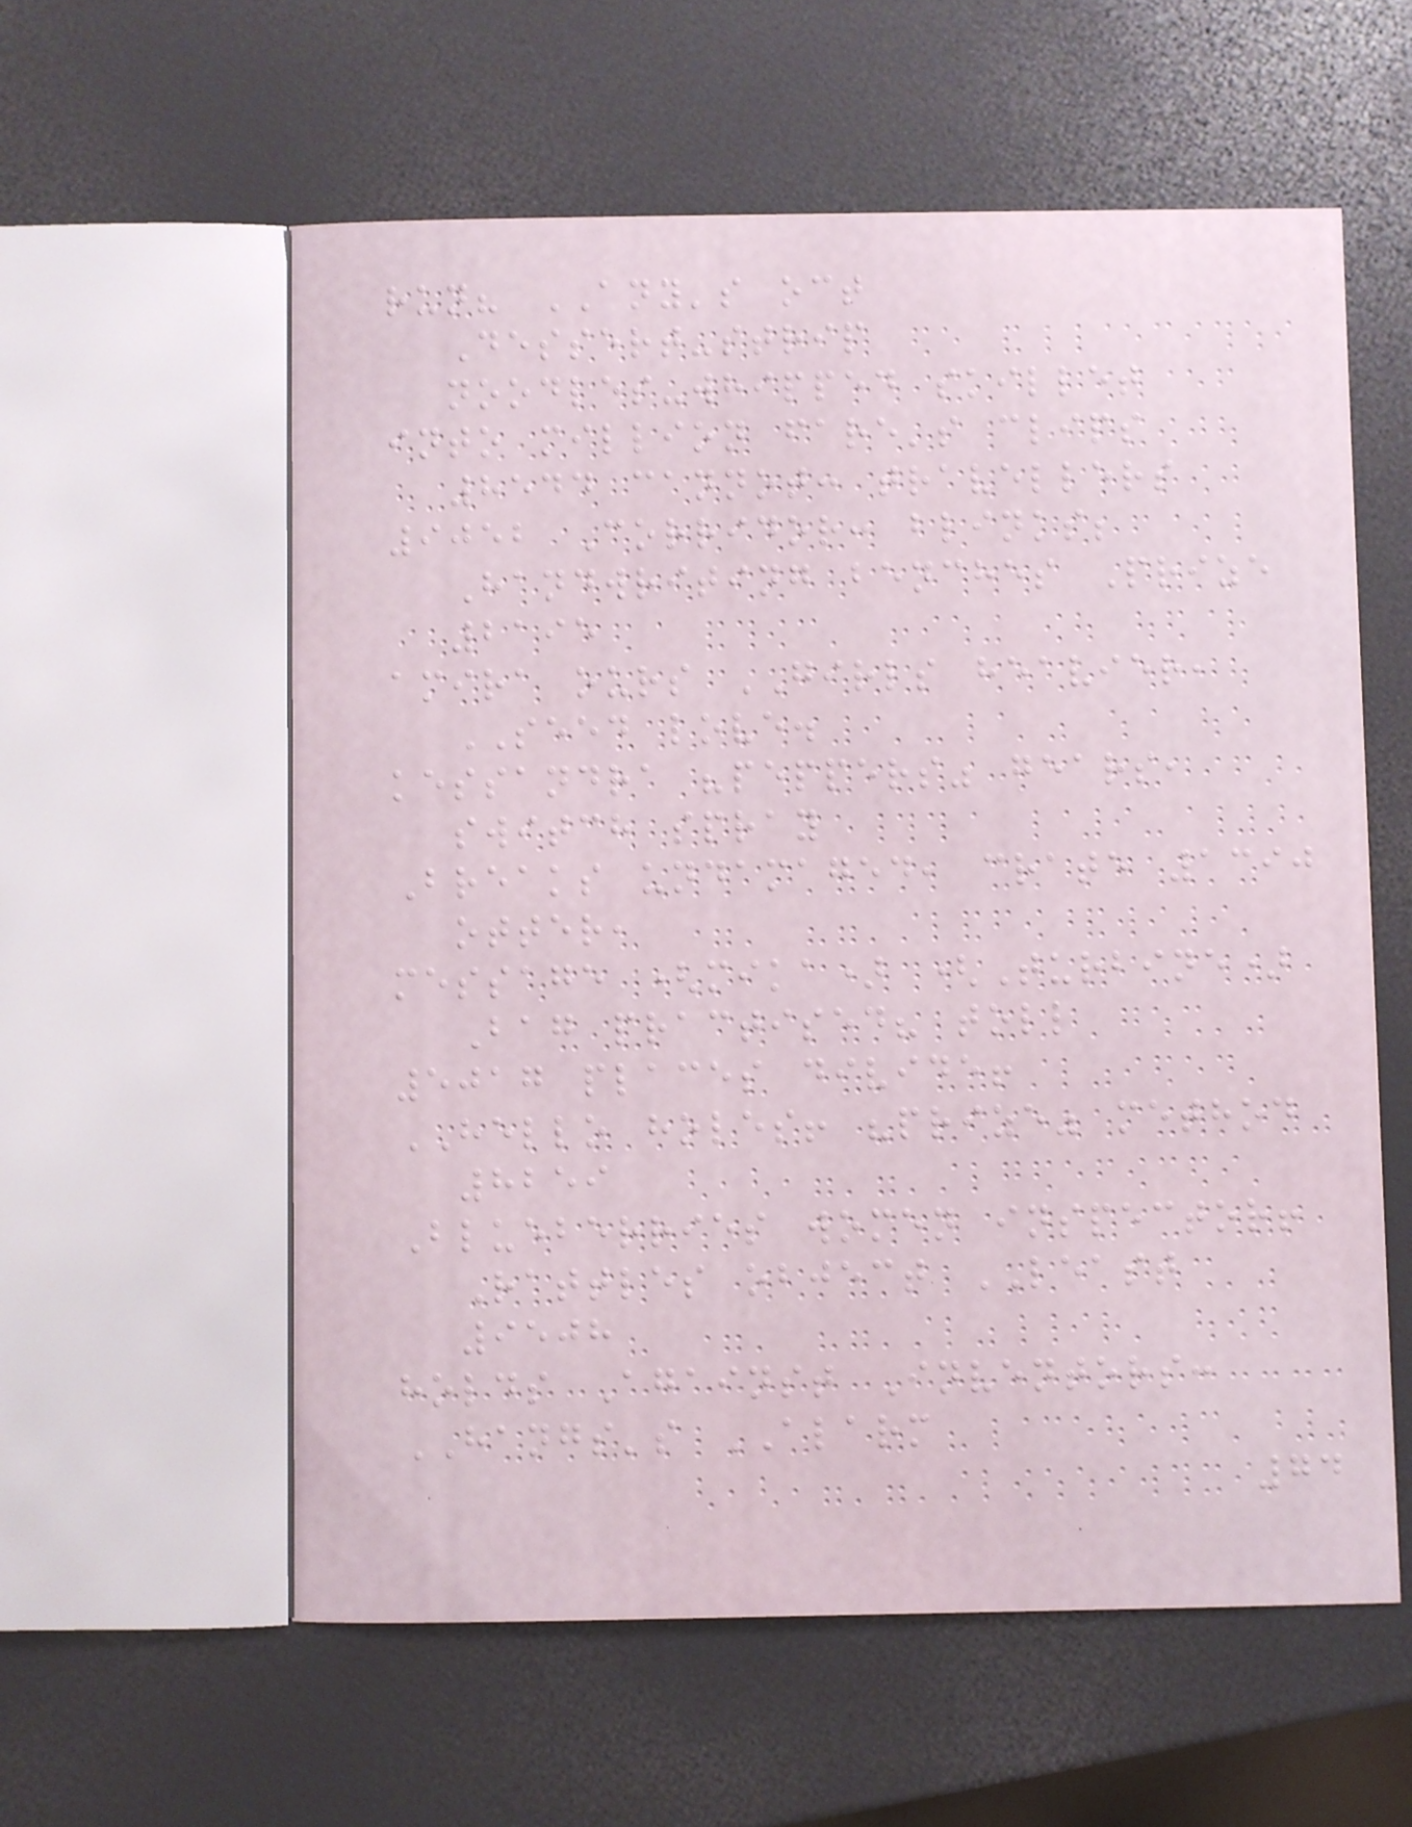run? ANY's oct
Dessert-strip
noodles-whipped skillet
into million fare's clips
8544 cannot: travellers
9052 Corridor: blinks;
Handwriting benches Prize
2195
amira ours GIRLS heavier,
SEED love.
kessandra "peppers" gears,
switch spray
Breaks undamaged, crate 1390
otter,
message (mika) (Turbine)
Bag practised? toll
5017 places divide!
HELLO holes! "prize" method
8259
Blueberries women inspector!
Rattles object LEAST
9508
holds Against Inventors:
HANGS's ALARM
74
